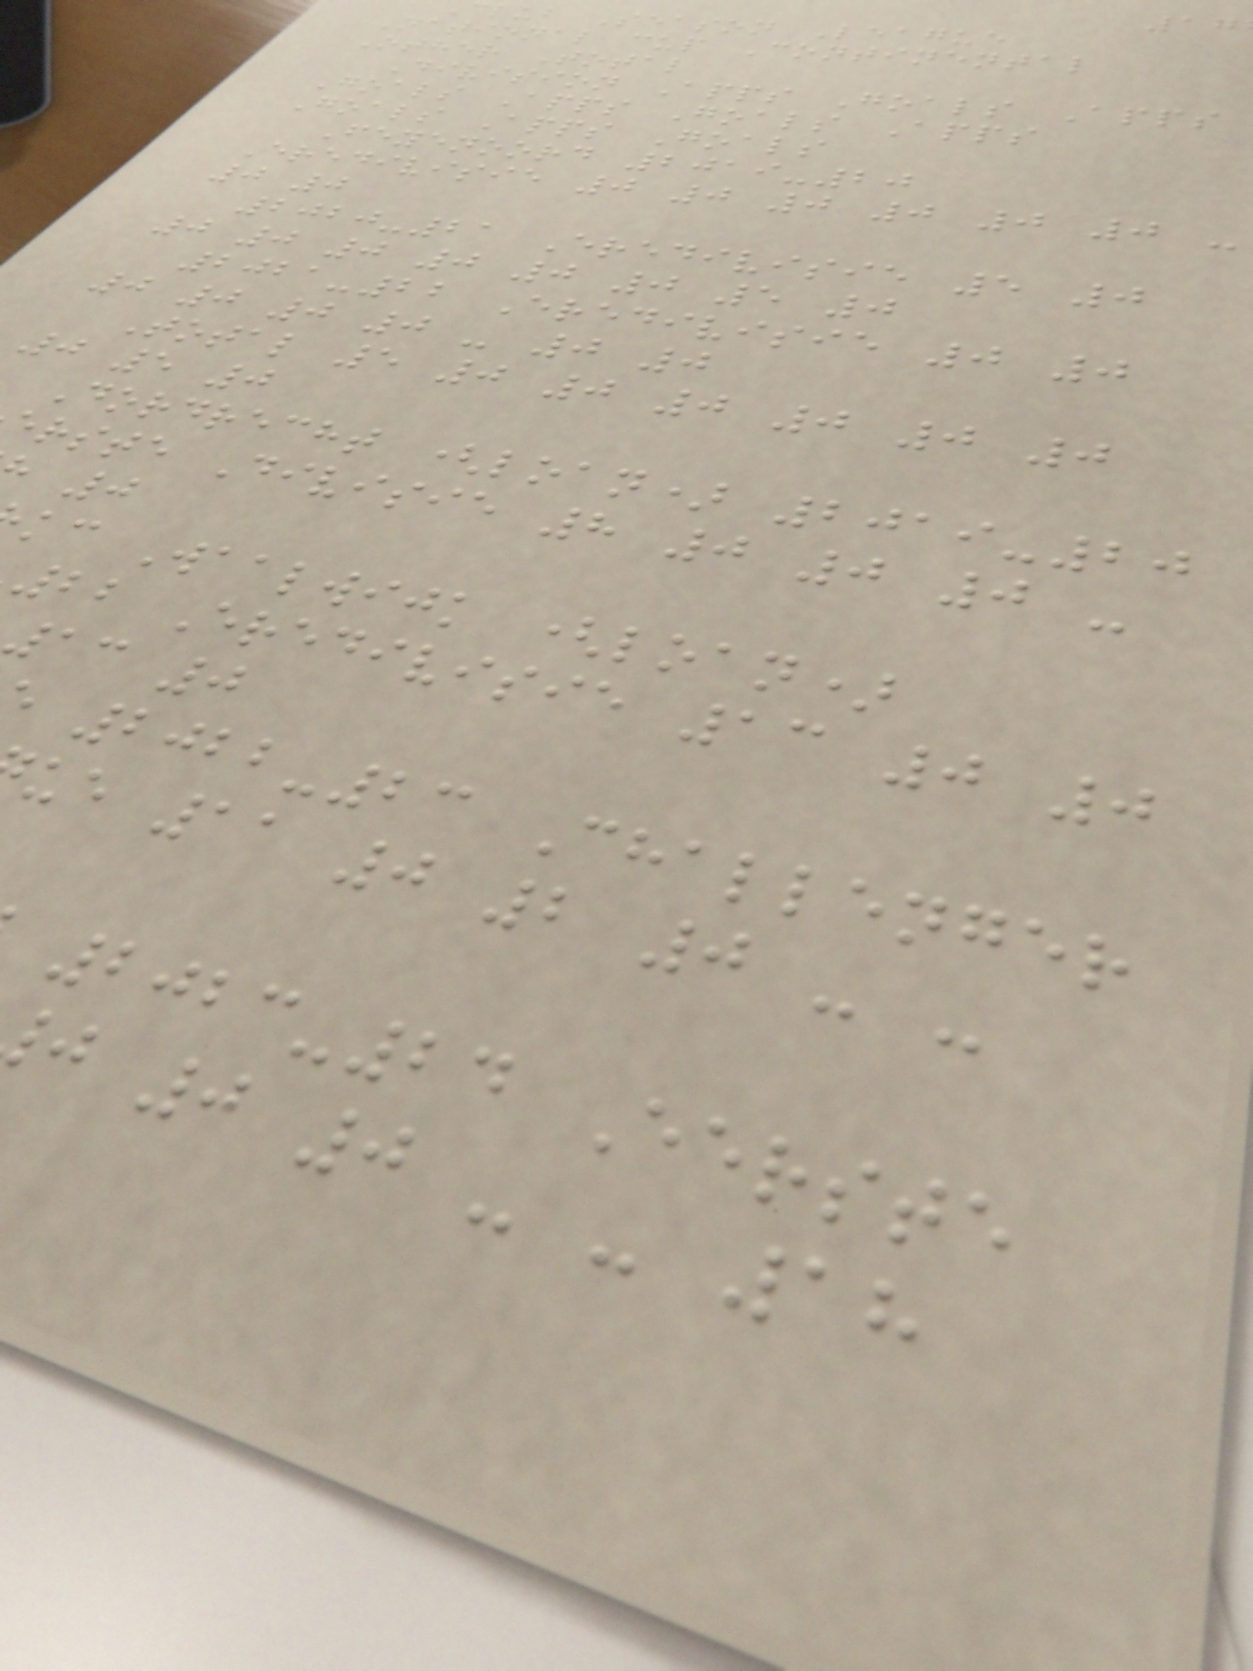lub Season League
National cup Continental
Other Total
Division Apps Goals Apps
Goals Apps Goals Apps
Goals Apps Goals
Feyenoord 2019-20
Eredivisie 0 0 0 0 0 0 -
0 0
2020-21 Eredivisie 5 0
0 0 0 0 0 0 5 0
2021-22 Eredivisie 0 0
0 0 0 0 - 0 0
Total 5 0 0 0 0 0 0
0 5 0
Dordrecht (loan) 2019-20
erste Divisie 8 0 0 0 -
kc Waalwijk (loan)
22 Eredivisie 13 0 0
13 0
2022-23 Challenger
ue 11 0 2 0 - -
2023-24 Eerste
j 0 0 - - 18
